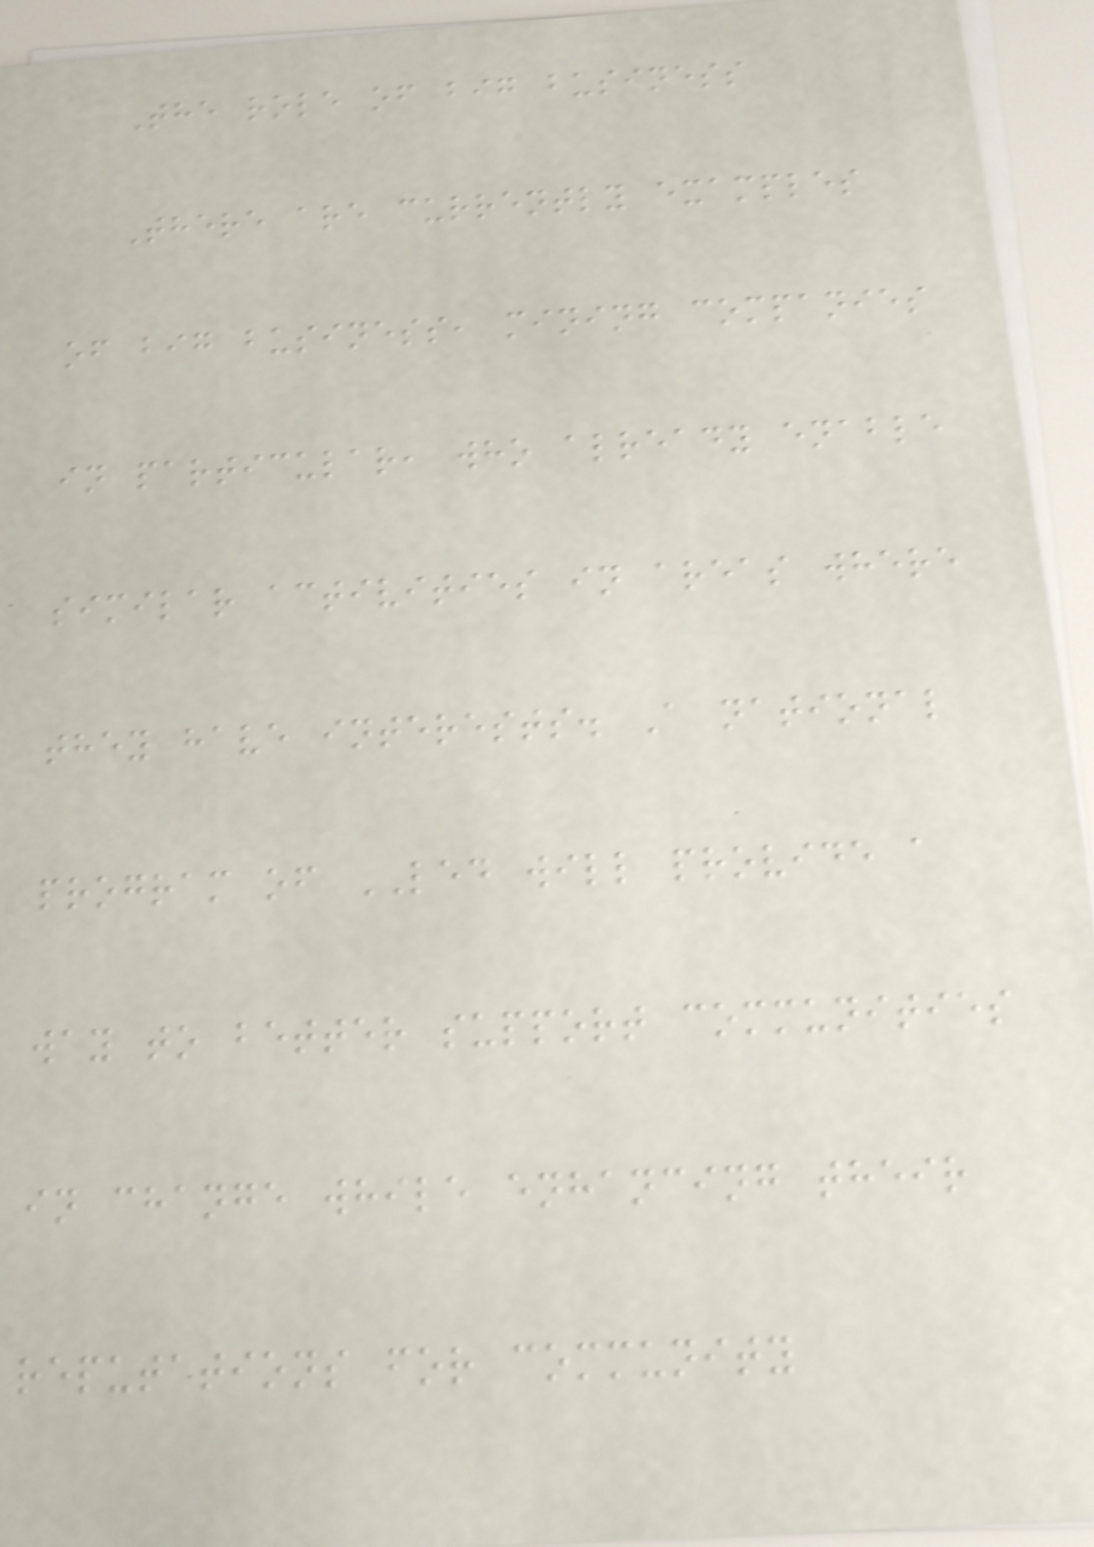The role of big business
There are currently examples
of big business, mining companies
in particular, who already enable
similar activities in areas where
they have interests. A national
program of LED will provide a
way to better support communities
in change while enhancing their
reputations for community
